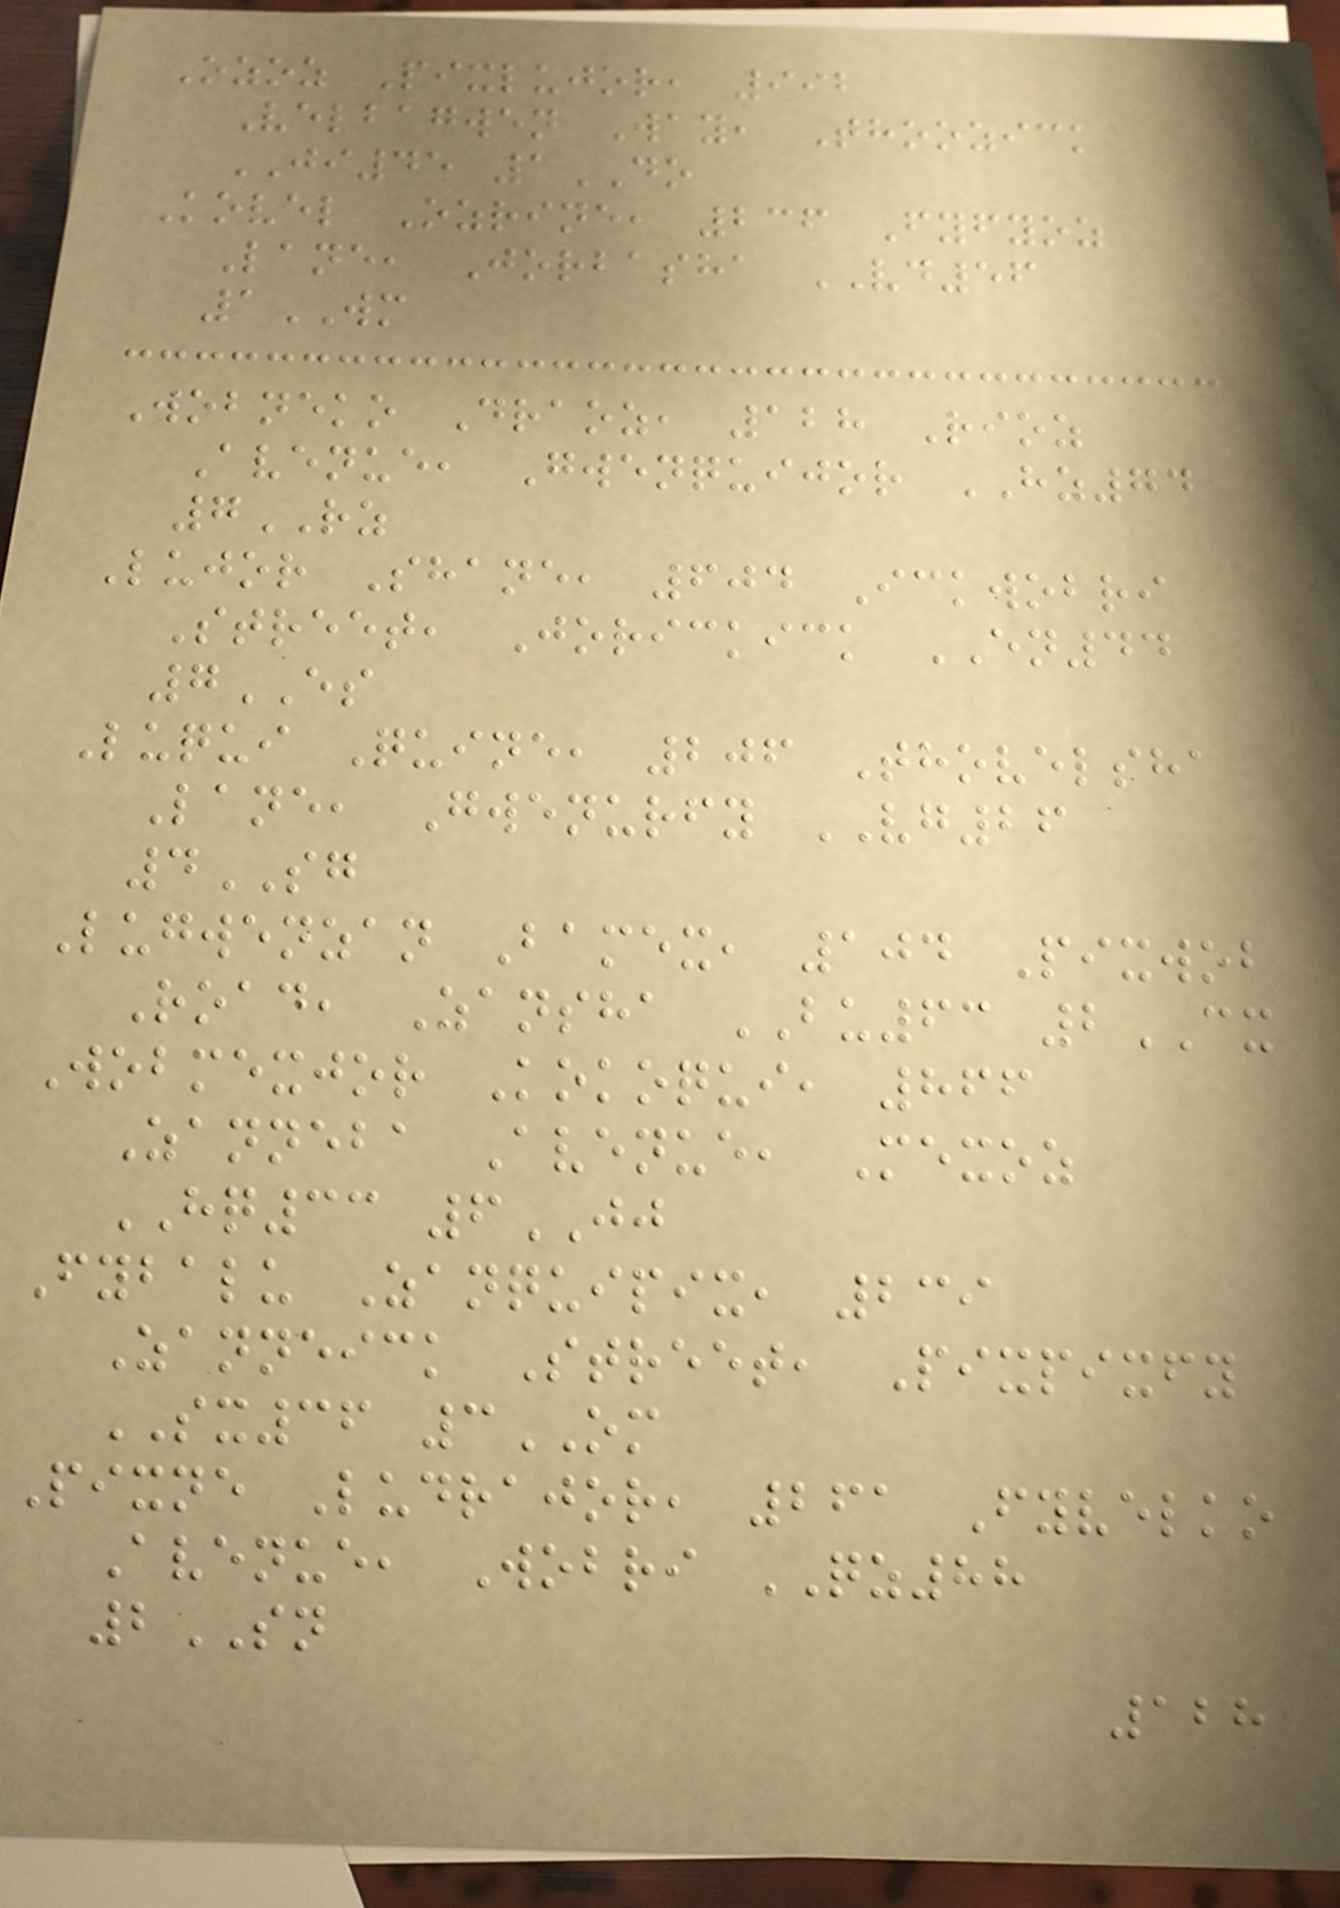Ozoz Pixlujor, 992
Velbagwen Way, Thoozick
JI45 1DO
Kovel Ozrine, 236 Fyfyoz
Lane, Jorbasha VD56
1WM
Wobneko Draoz, 128 Rioz
Avenue, Gwenquijor HZ74
7RZ
Lujor Shane, 604 Ickwobri
Street, Jorickick EN44
7ES
Luqui Quine, 206 Thovelsha
Lane, Gwenurfy VG26
4SG
Lugwenzan Bamex, 104 Pixwob
Road, Zansha BU63 2CX
Wobmexjor Kokoqui, 866
Zanneba Avenue, Mexoz
HQ33 6JJ
Fybalu Zanquipix, 239
Zanneick Street, Pixpixfy
SX36 3OM
Pixne Ludrajor, 261 Fyvelko
Avenue, Wobri QZ88
2SN
128
